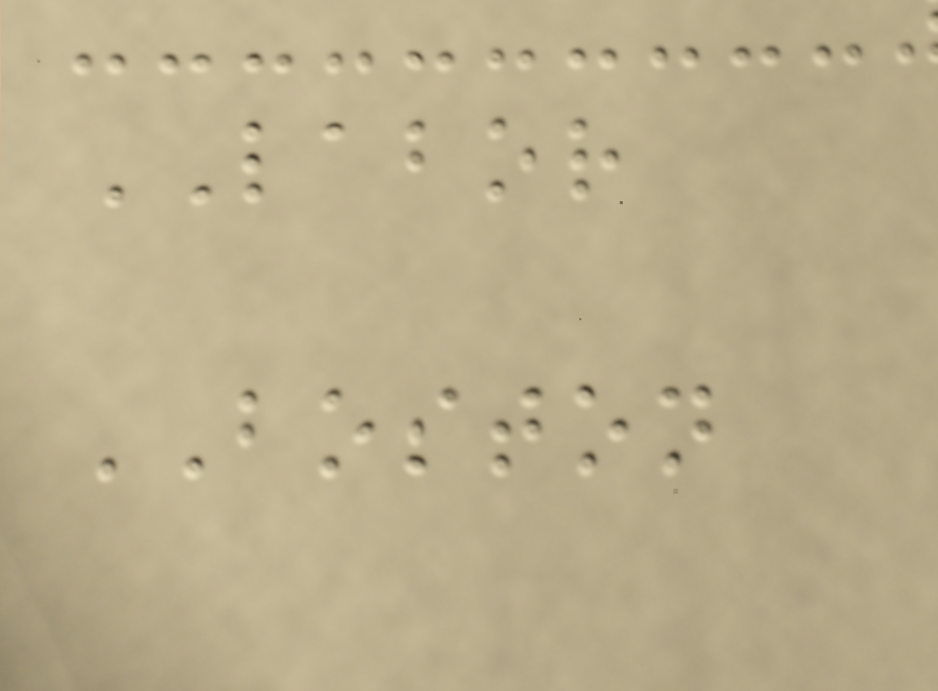LABOR
BOSTON
